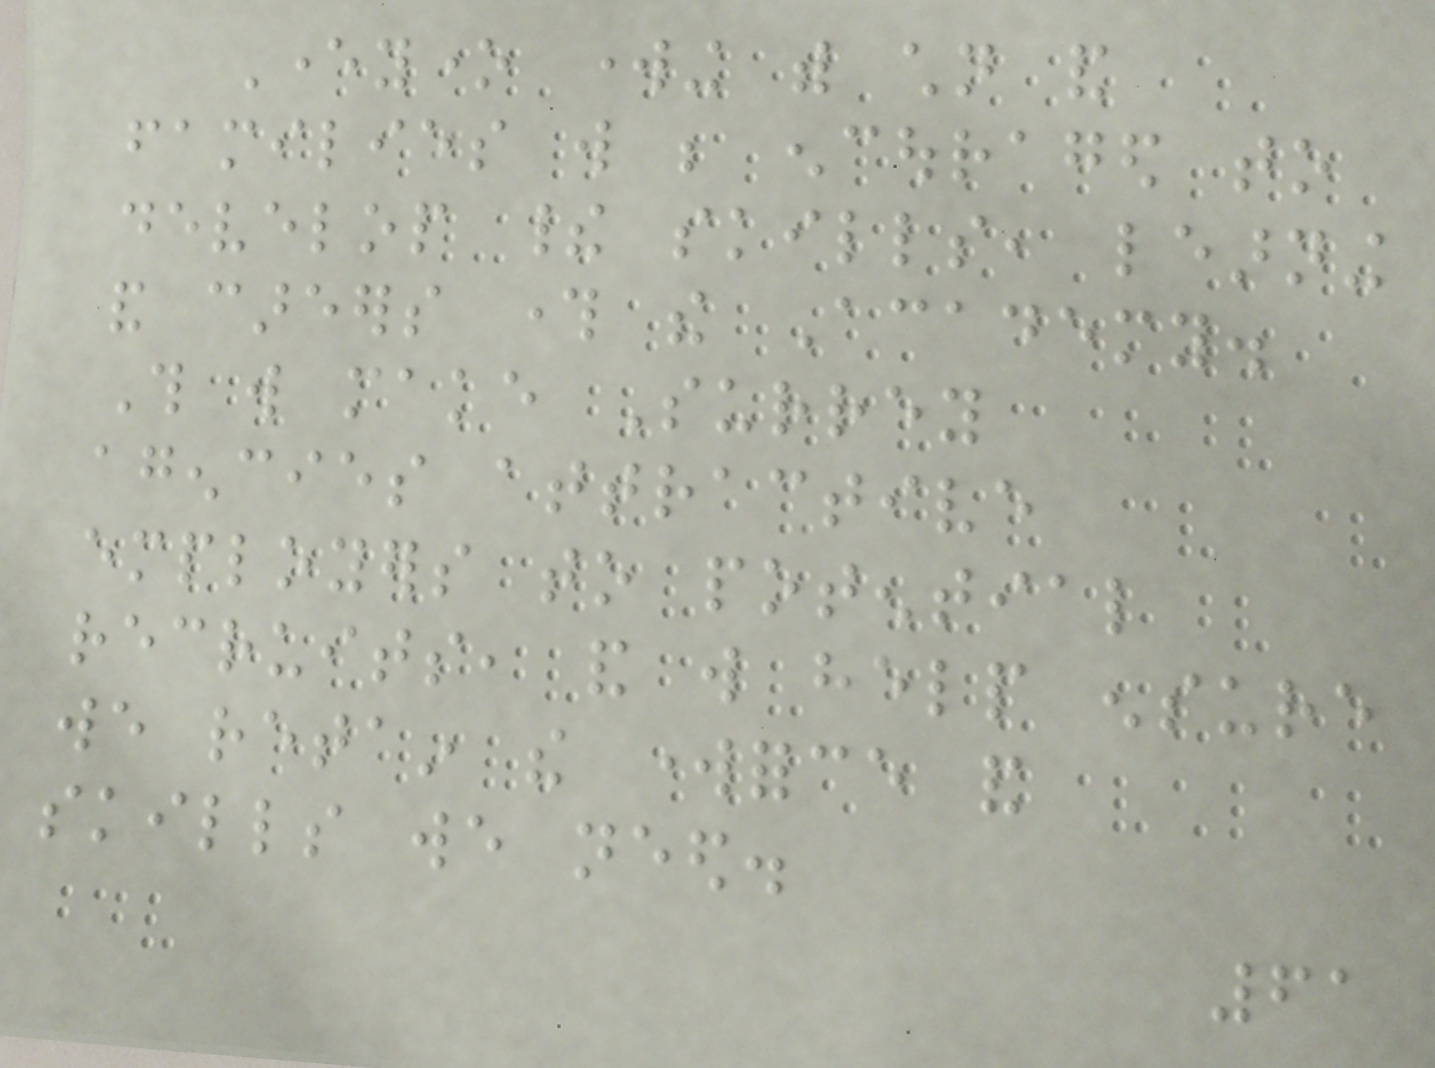Everyone working with children and
families will be encouraged to
develop their skills, learning
and careers through the Academy.
This will make Surrey
agencies attractive
employers to potential
recruits, and will help ensure
we retain the workforce and
skills we need.
61
